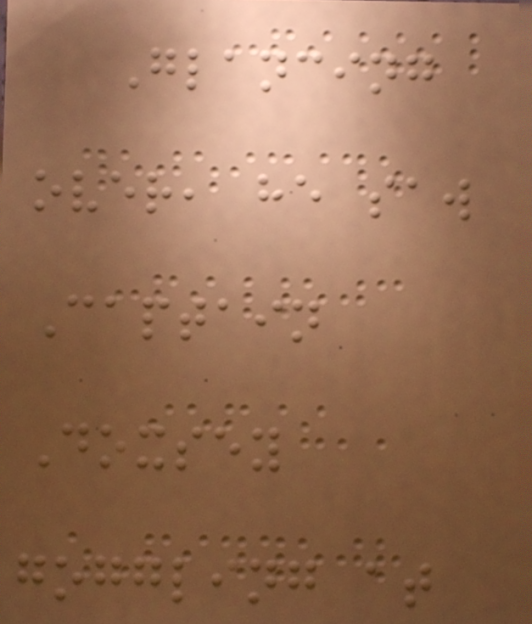Glancing
over, he saw
Captain
Doxsey
goggling at
